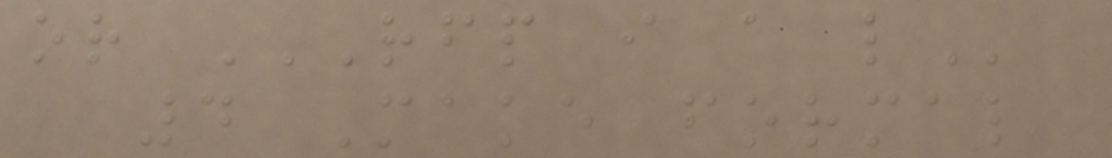or RFP I A L
4 Make formal
